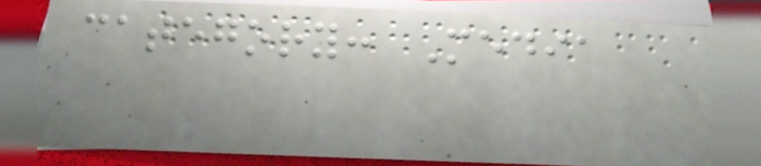category: Media
